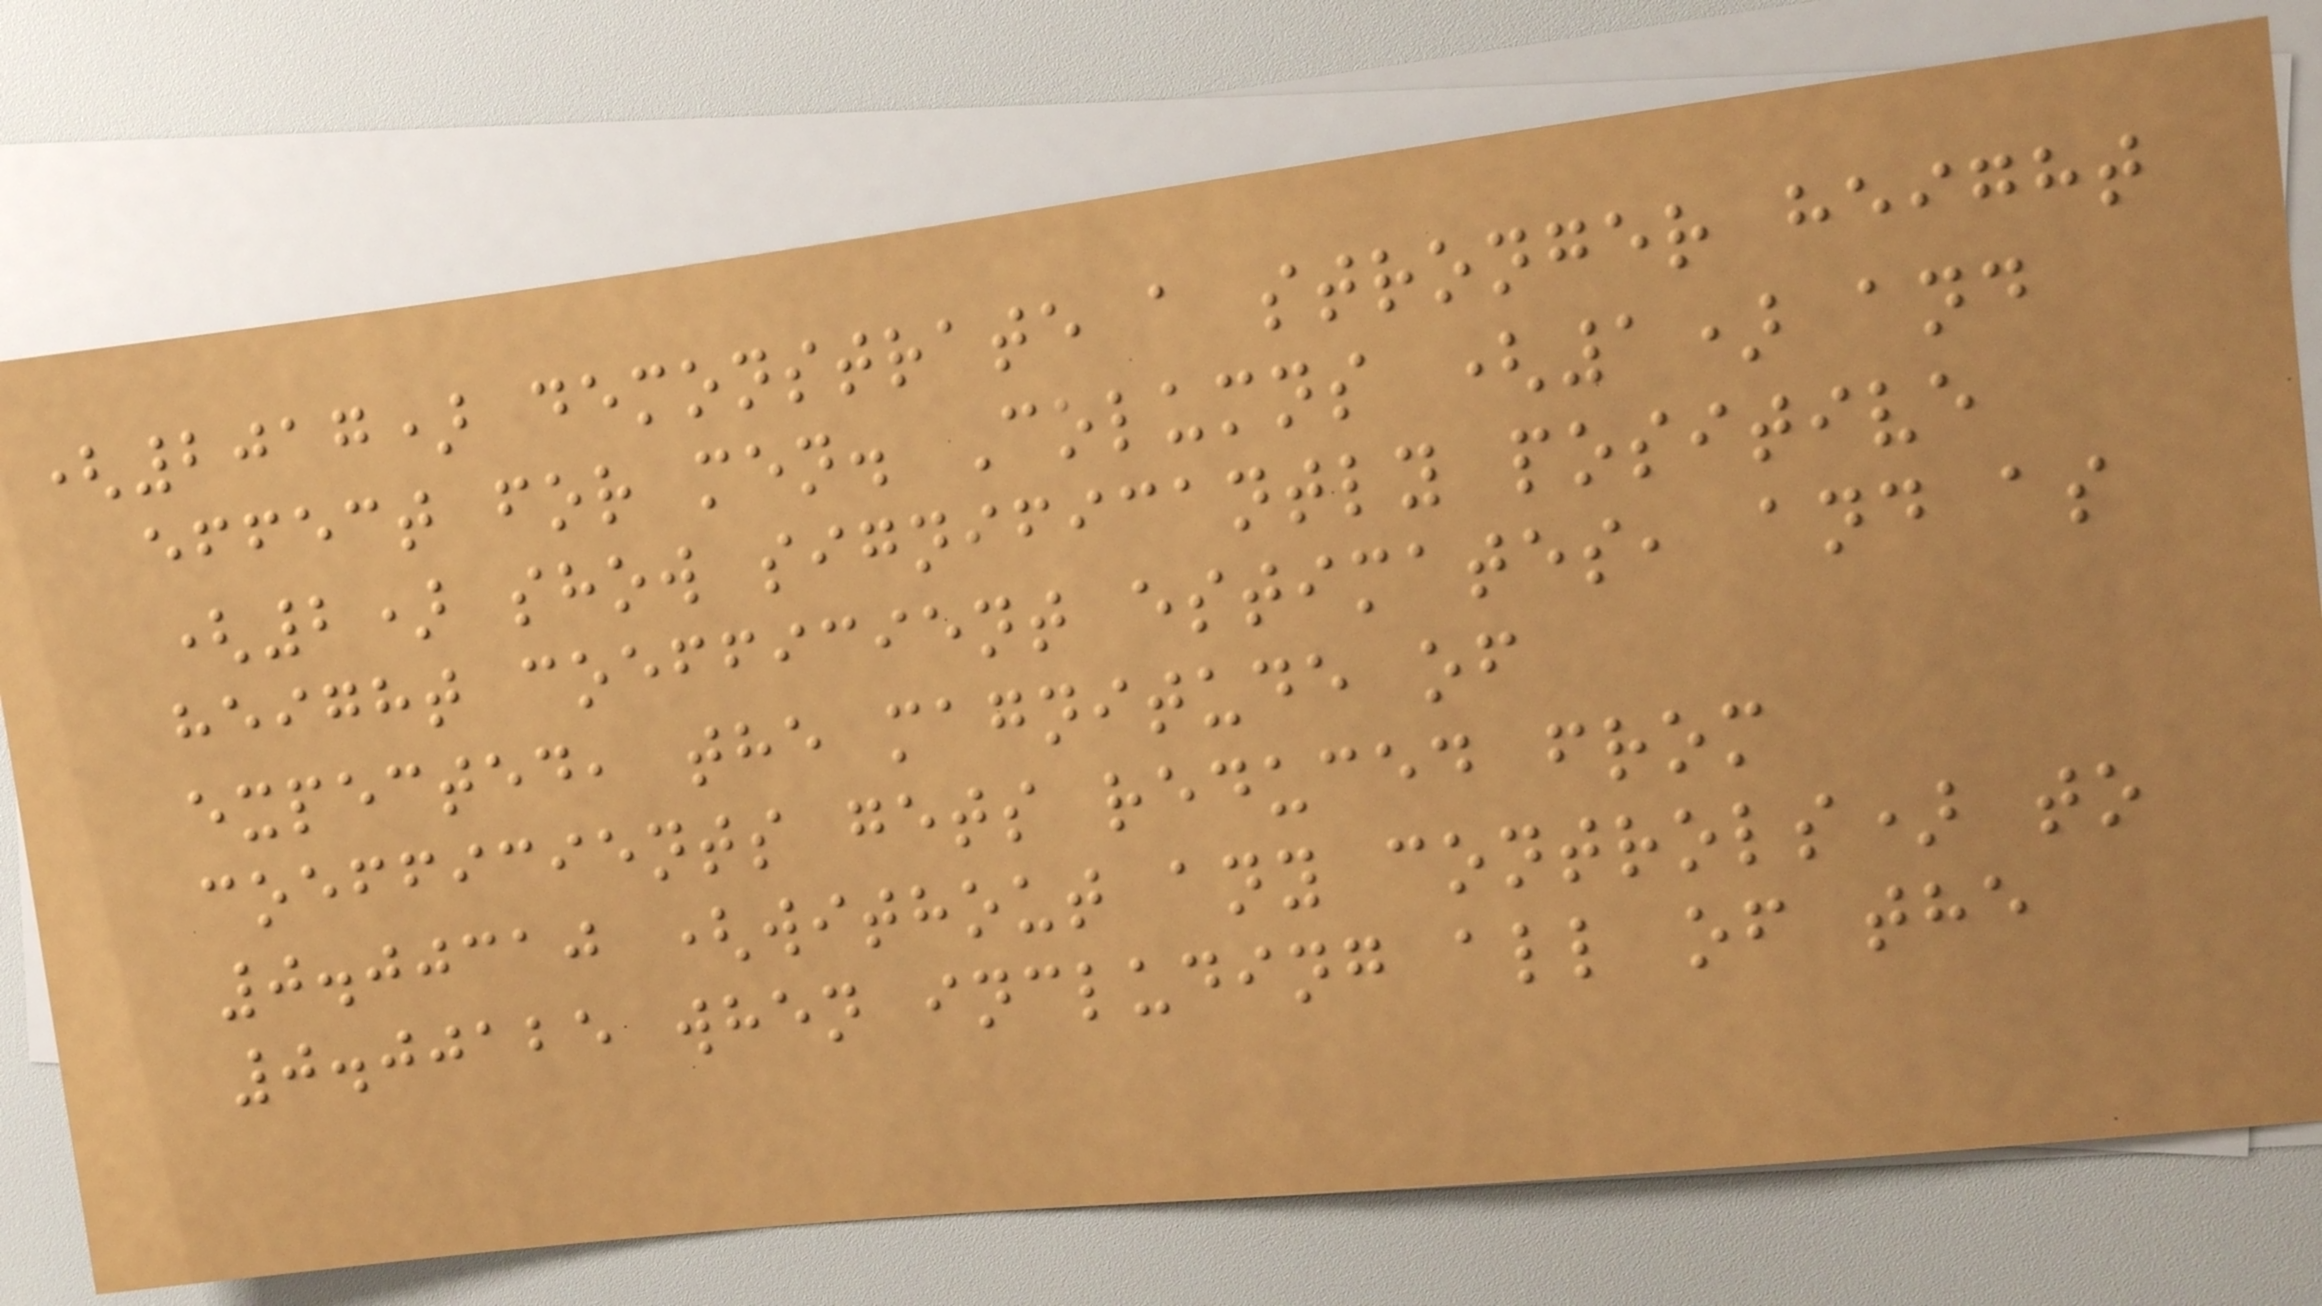(2017) demonstrate a stronger height
effect for men. Columns (1) and
(2) show significantly positive
height coefficient estimates, and as
expected, the magnitude of
coefficients gets reduced from
0.00310 (without any controls) to
0.00125 when including all of the
